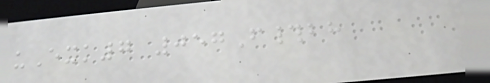uExk7 057F#bh
